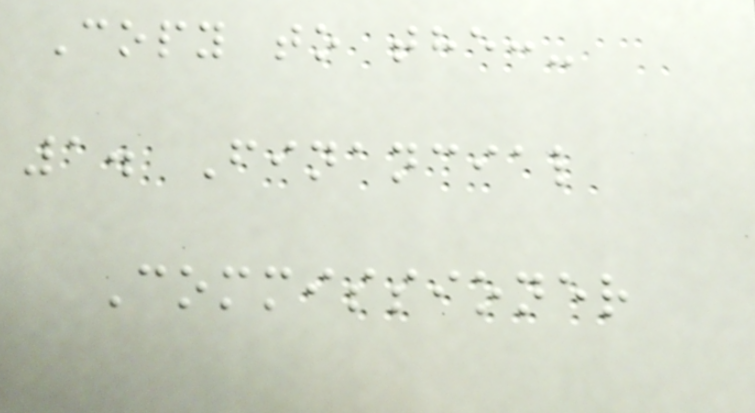Copy to the:-
1. Financial
Commissioner
